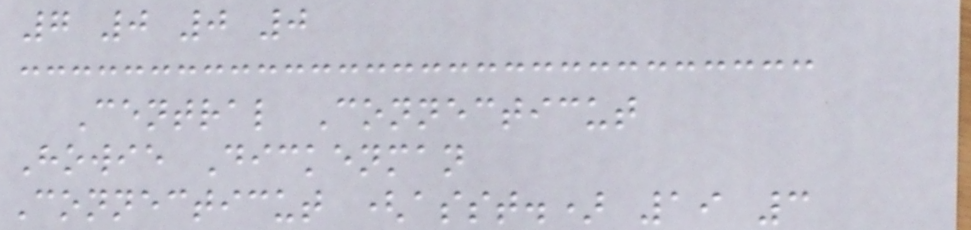7 0 0 0
Central Connecticut
Howie Dickenman
Connecticut (asst.) 19 3
